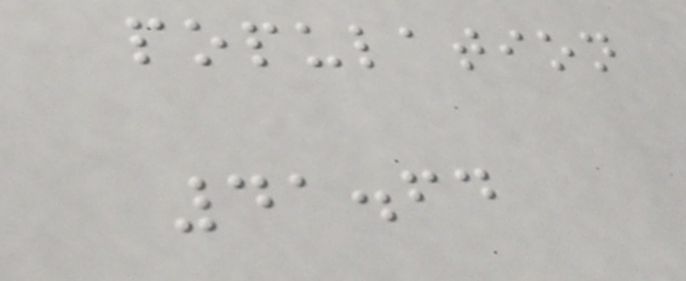population
41.64
